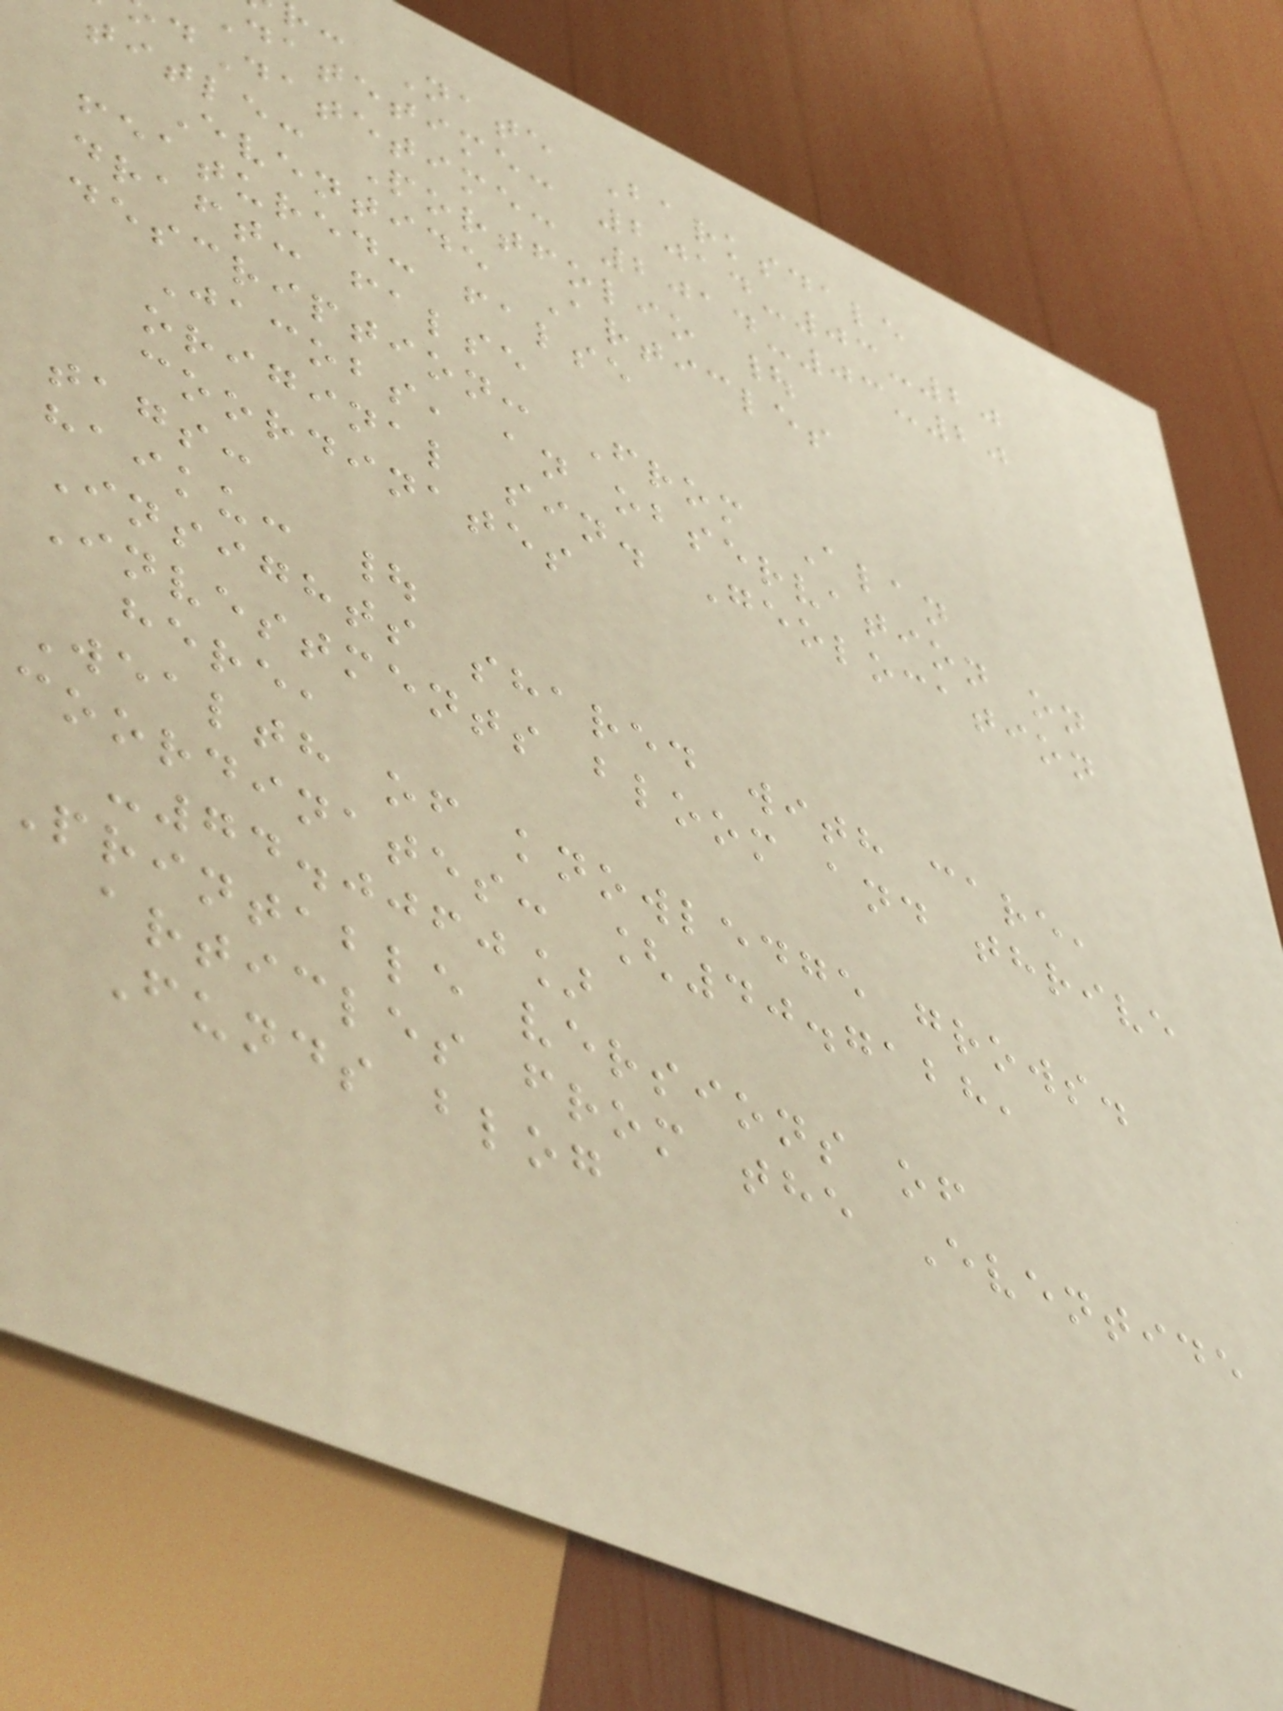: Nate Barksdale
datetime: 2014-03-20
dDatetime: 2014-03-20
title: Portfolio |
Eventide Articles
featured: false
draft: false
description: From Alan
Jacobs, an observation on
original sin. Geolocation
coordinates
tags:
haiku: |
Insights shared with care,
Investments bloom and thrive
here,
Wealth of knowledge grows.
coordinates: [40.7128,
-74.0060]
Printable versions of
articles from the Eventide
Funds blog
